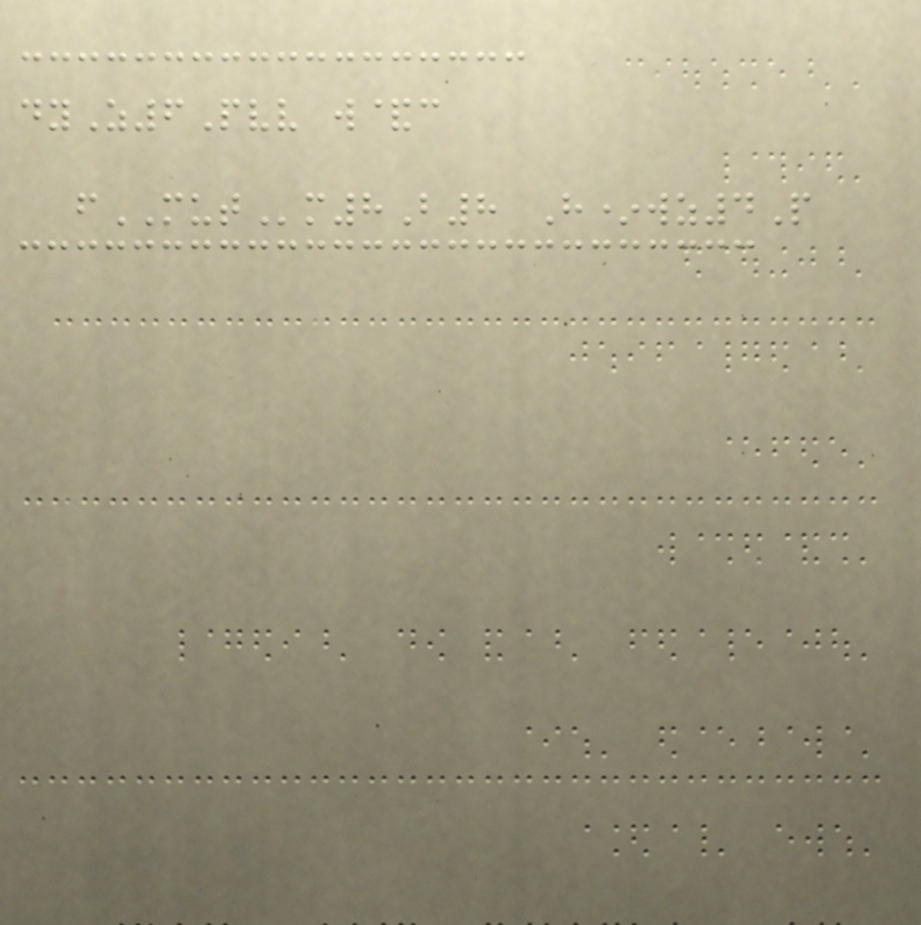dyZ6Pvv w&c
fMUTm8B8 H*wz4P
